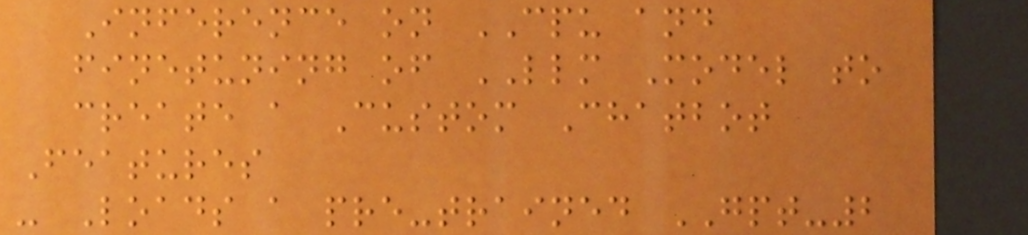Inference on CPU and
finetuning of LLM Model to
create a Custom Chatbot
Features
- Loads a pre-trained GPT-2
